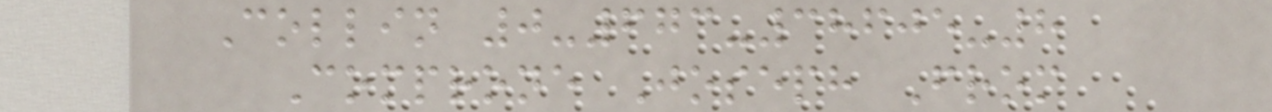Collin 0-673-38605-8
Comprone Joseph From
